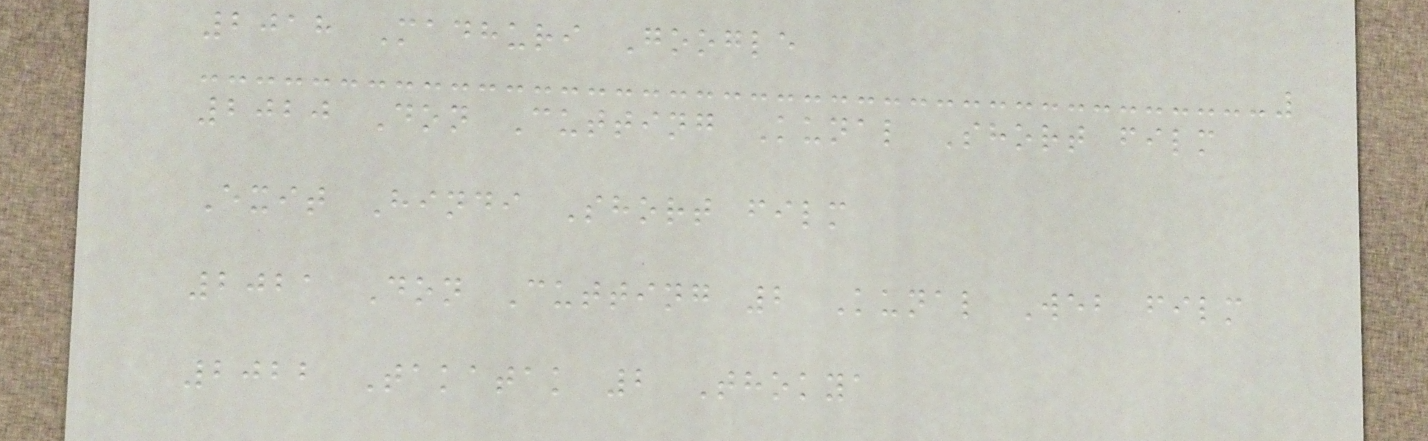2018 Madhuri Google
2020 Don Cutting Kunal Short film
Exit Hindi Short film
2021 Don Cutting 2 Kunal Web film
2022 Takatak 2 Thokya
